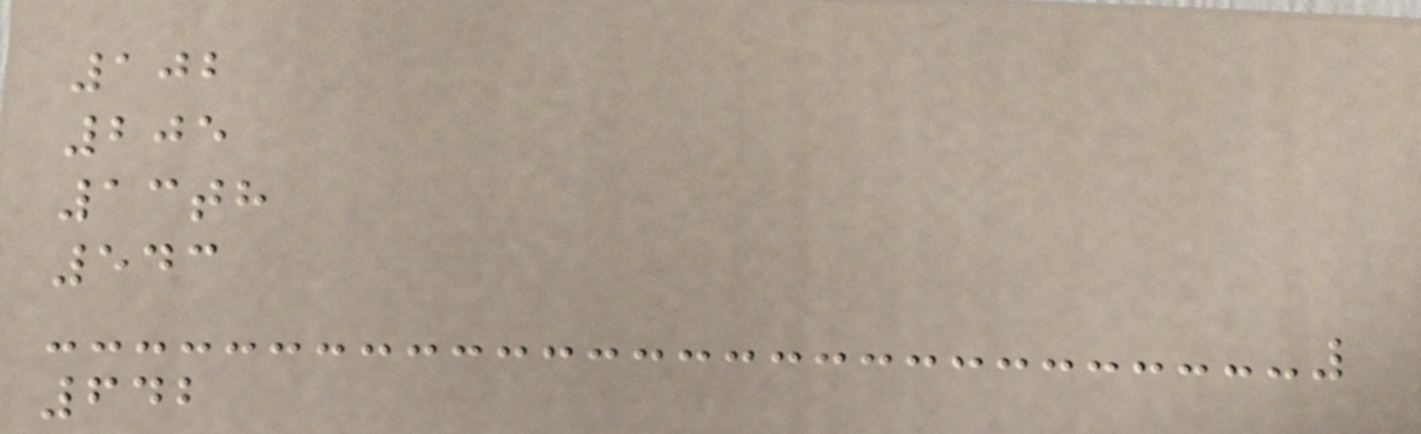102
205
13th
543
642
